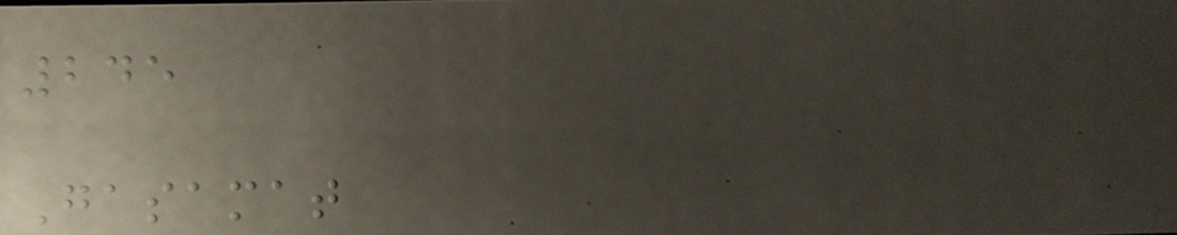245
Gasamat
